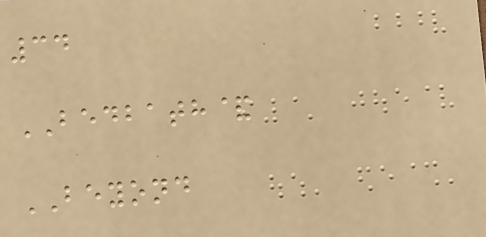34
BEDBATH&
BEYOND
